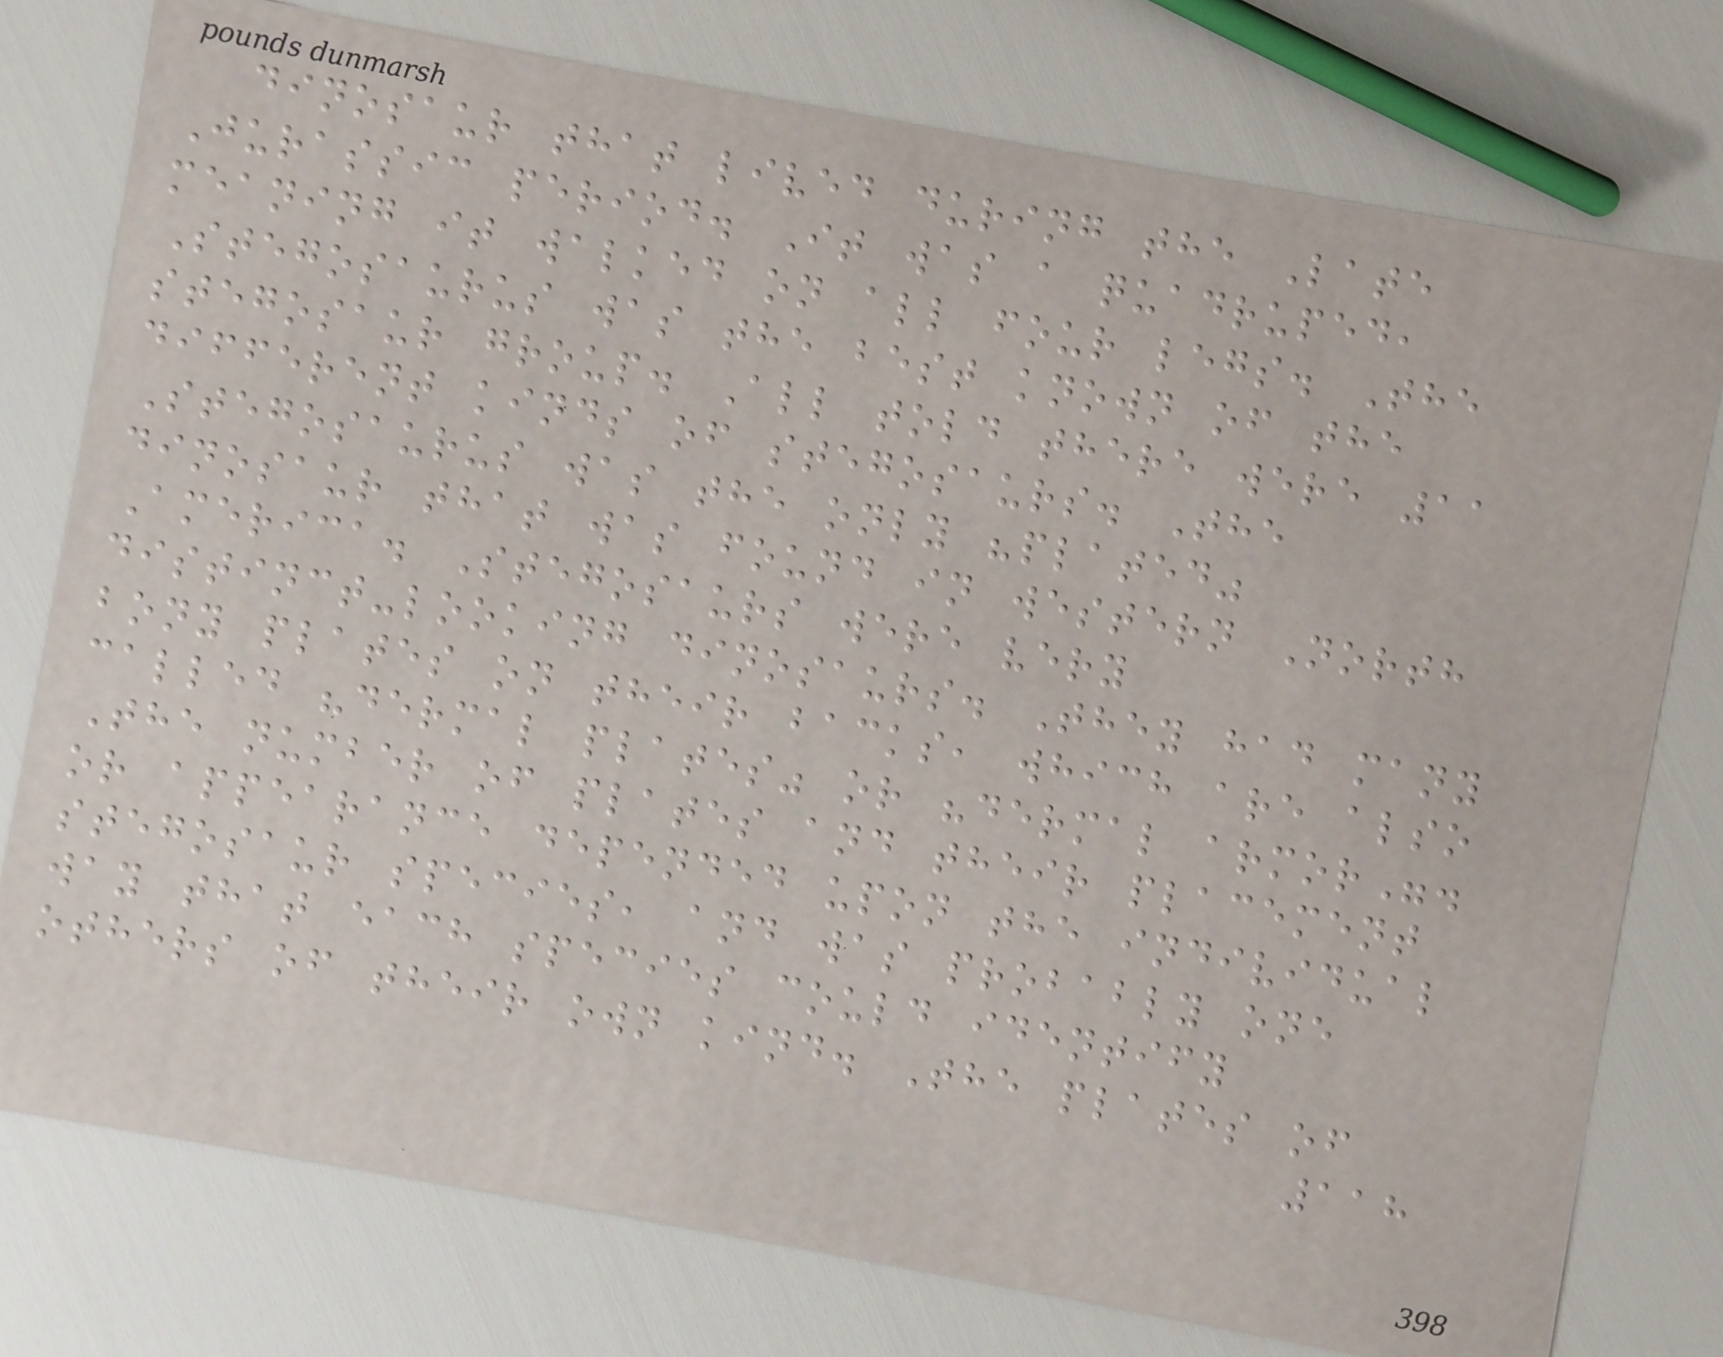dinosaur that lived during the Late
Jurassic period. It was a quadruped,
meaning it walked on all four legs. The
Stegosaurus was the best known of the
stegosaur group. All told there were 11
different kinds of stegosaurs. The
Stegosaurus was the only "plated"
dinosaur that was found in western North
America. Stegosaurs were very
distinct-looking dinosaurs. They had many
bony plates on their backs, which are also
called "dermal plates" or "dermal armor".
The number of plates and their placement
or appearance depended upon the individual
stegosaur species, and was probably one
way that each species could identify
others of their own kind. The plates of
118
